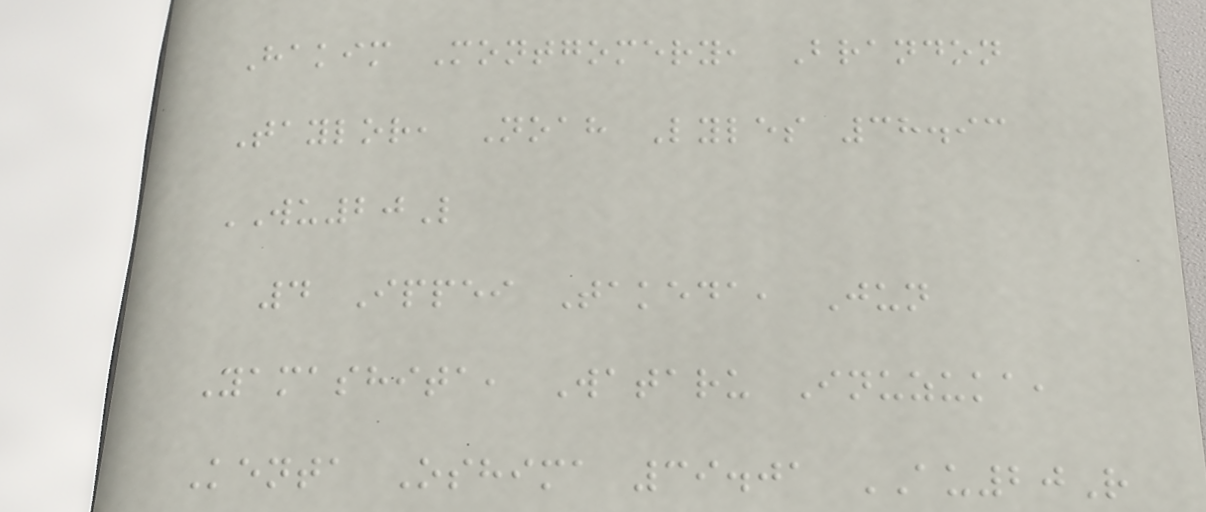Hakim Montgomery, Brandon
Taylor, Noah Lyles 38.93
WU20L
4 Ippei Takeda, Jun
Yamashita, Wataru Inuzuka,
Kenta Oshima 39.01 AU20R
